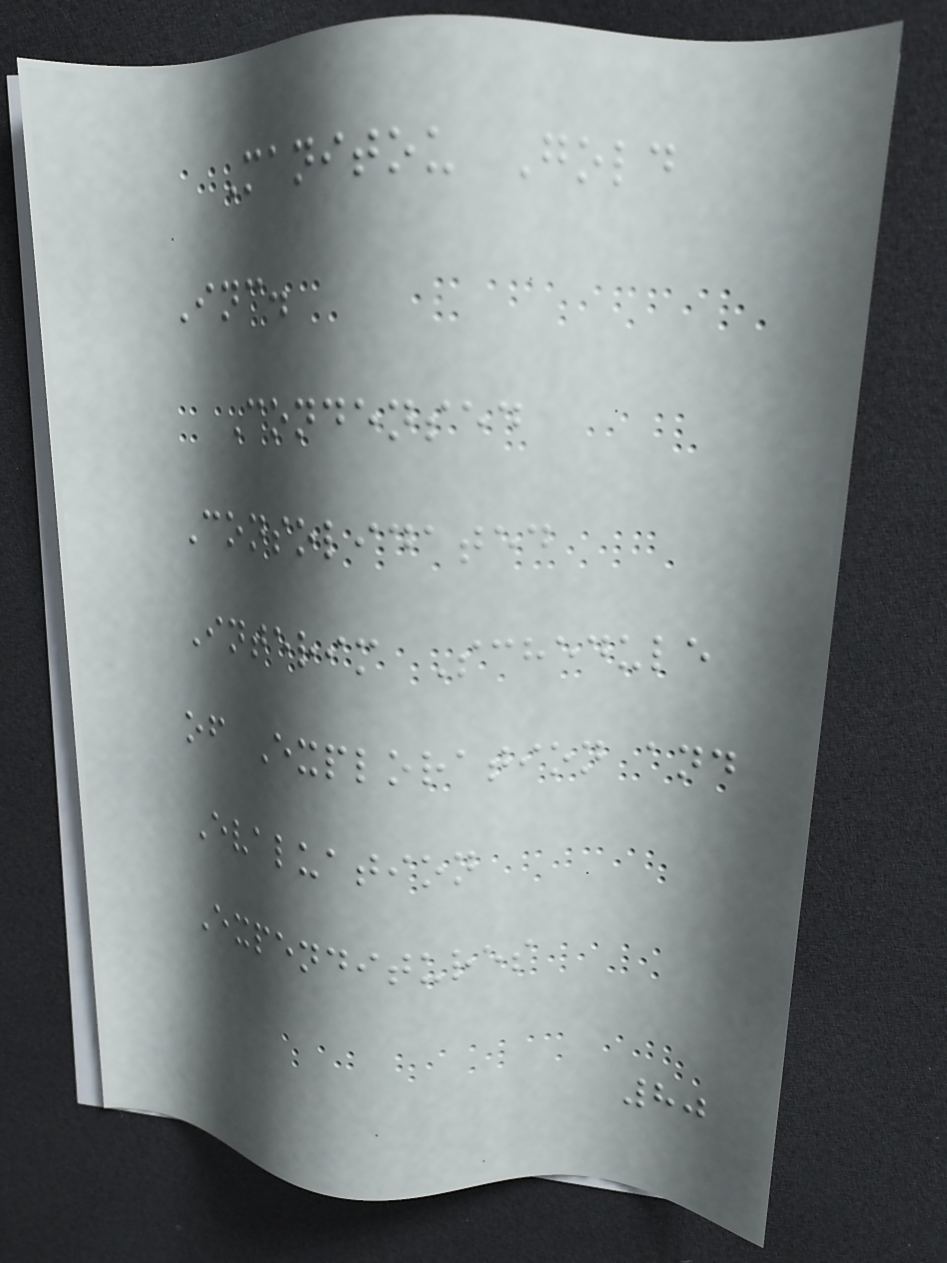Manitou Gold
Inc.
Condensed
Consolidated
Interim Schedule
of Exploration and
Evaluation
Expenditures
80
